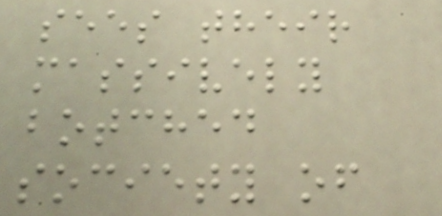sees their
massively
botched
society of
